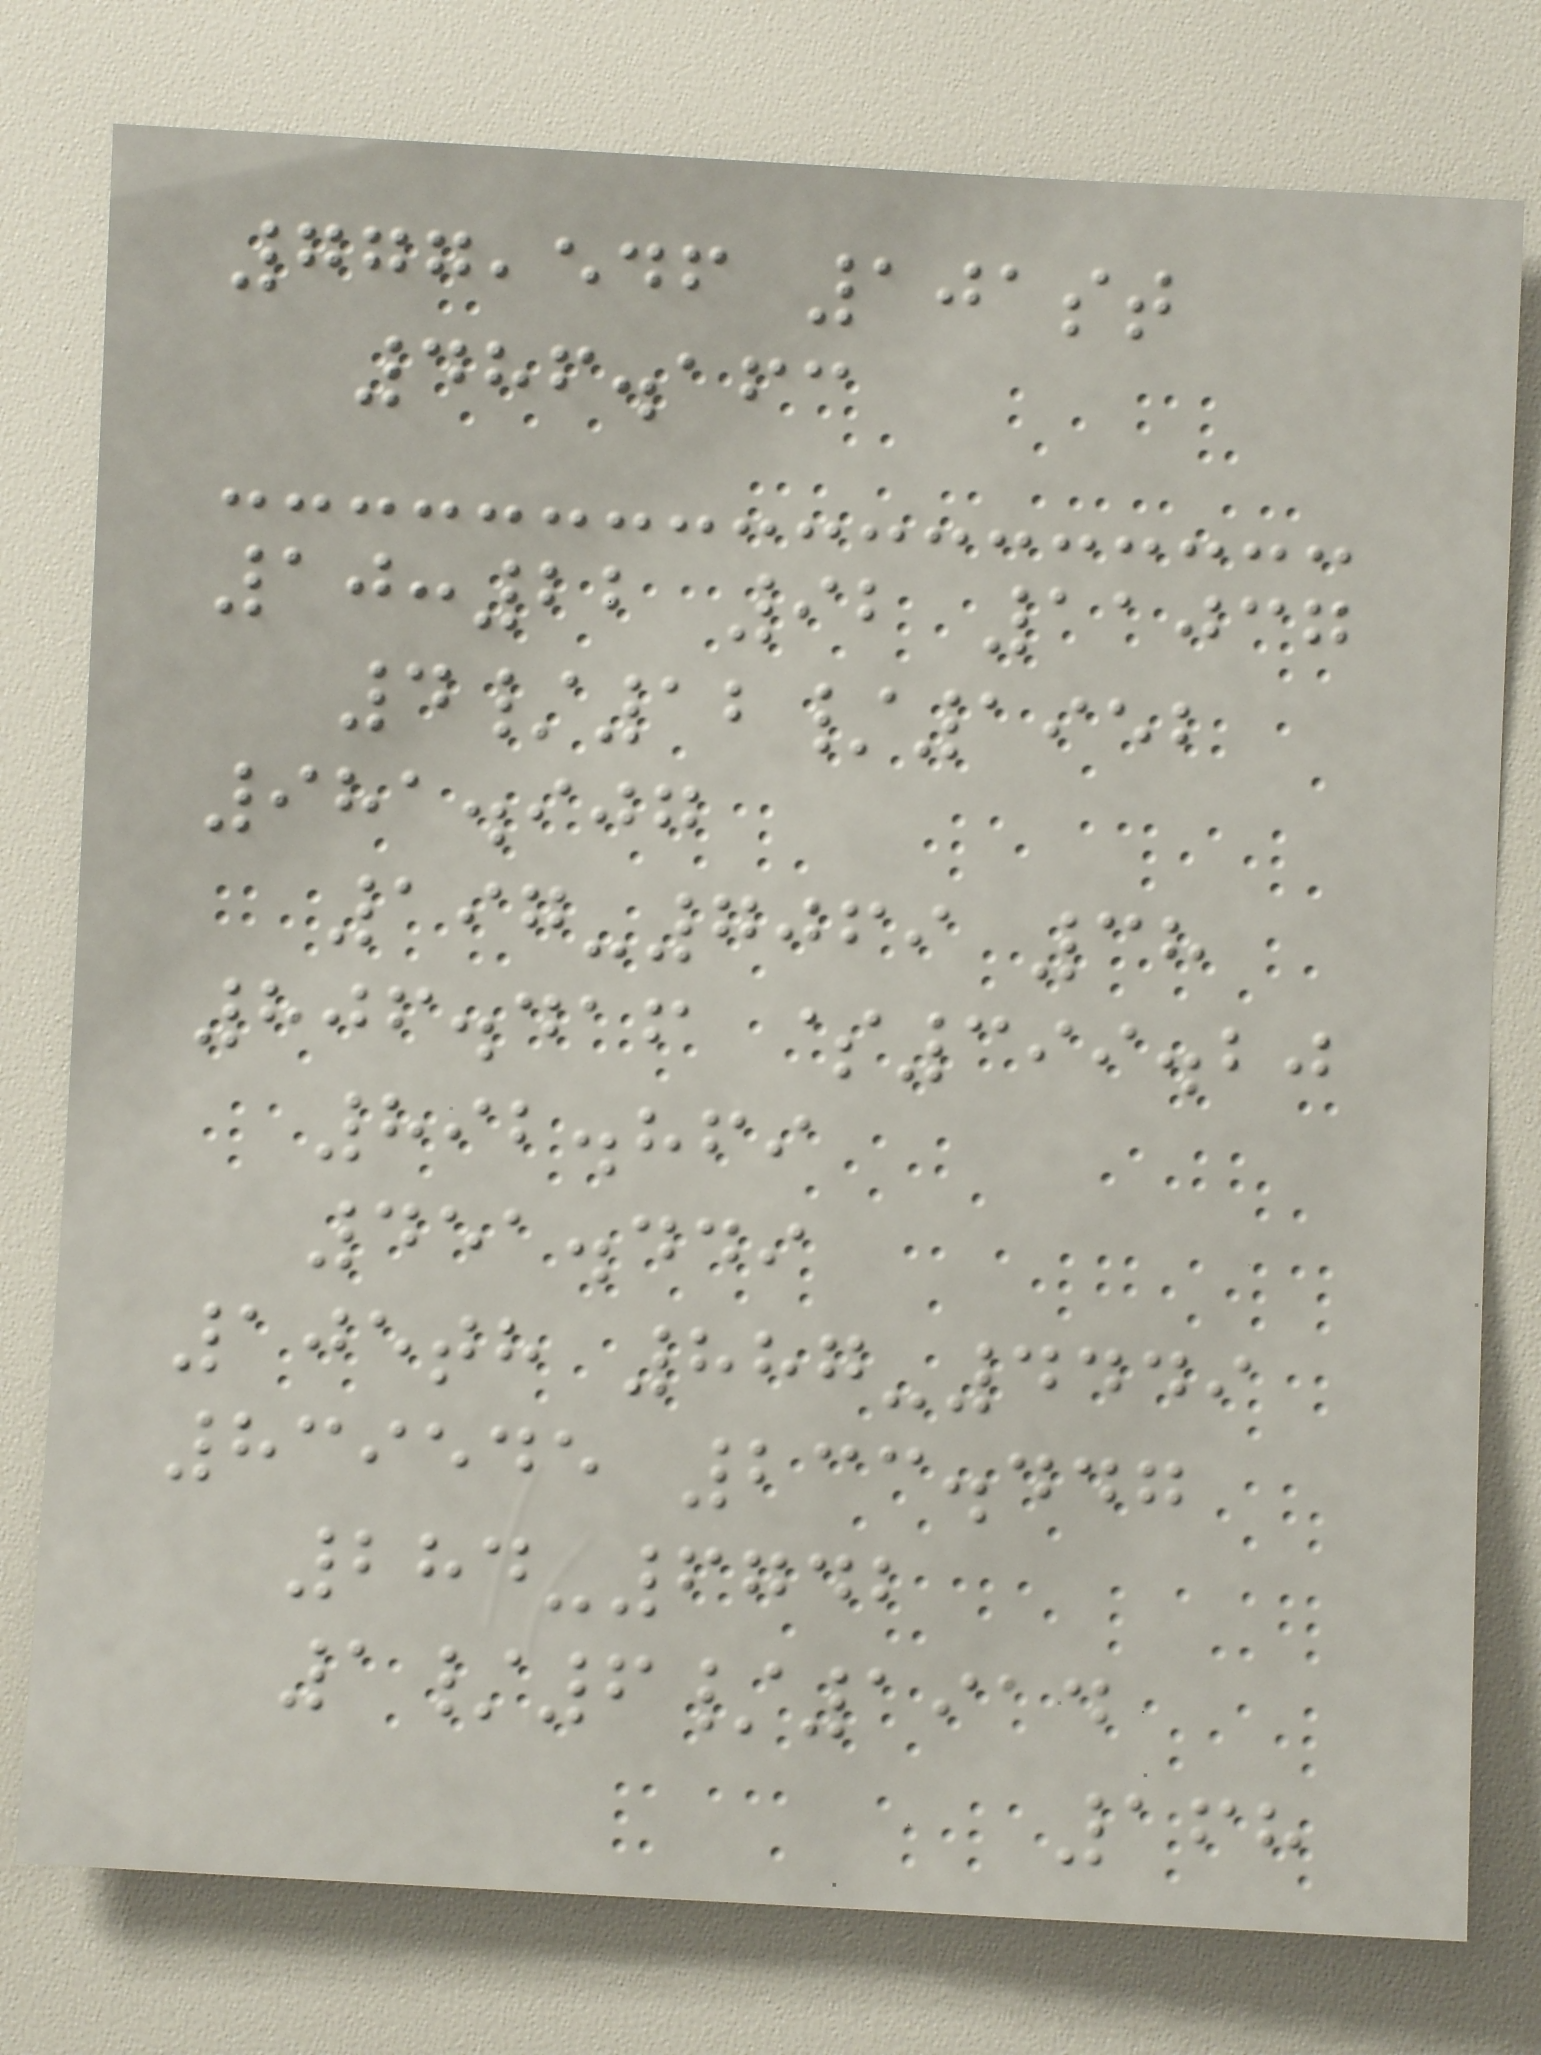777,546 101st
486.163
10:22 92 11037
4/12/1952
981.907
197-7069 38
806.416 $399.20
892.869
451.449
105th 887-4449
839545 233.447
284-6742
1/6/1914
168
